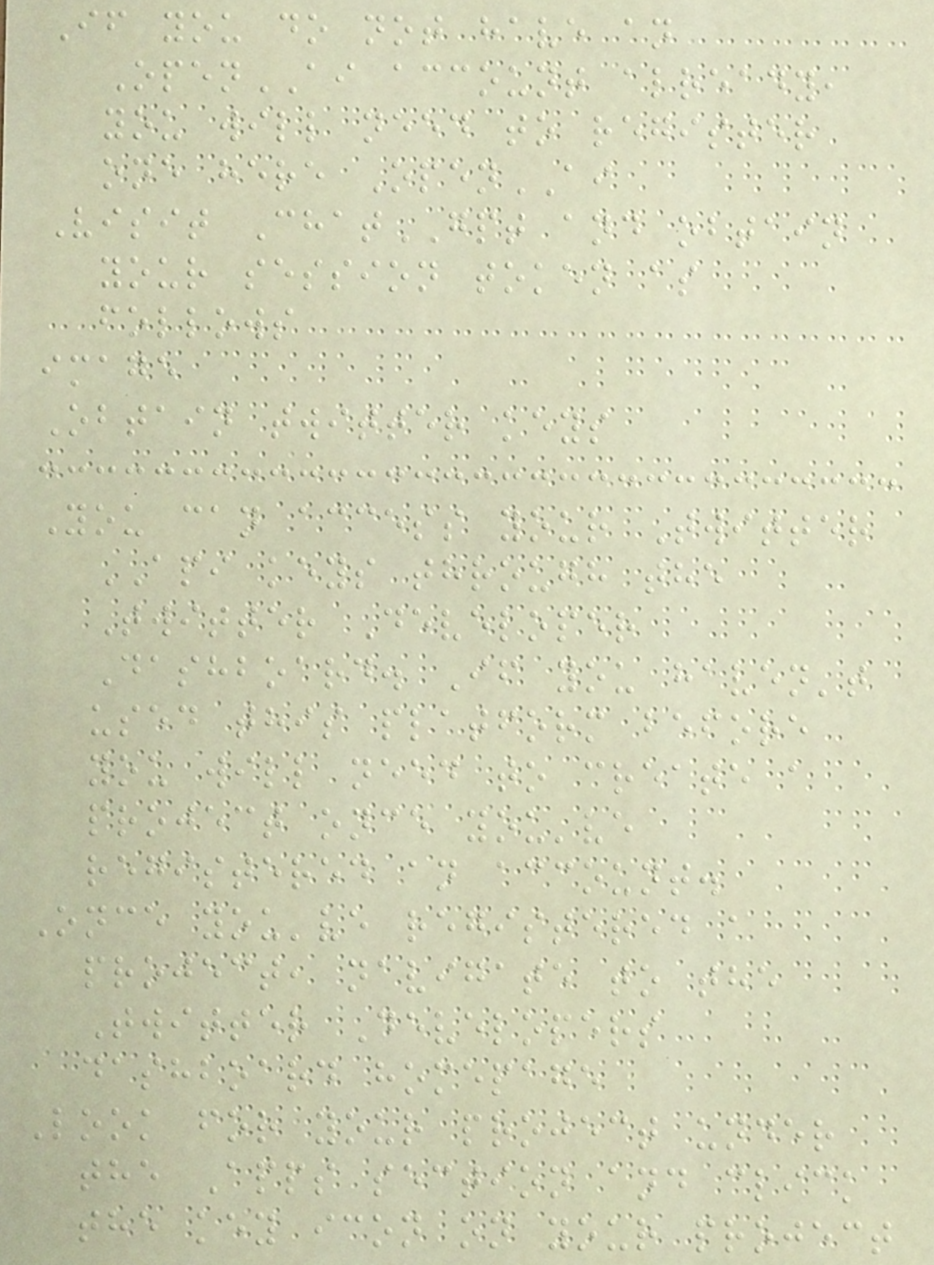If you do not have an
OpenAI account already,
you will need to register
one here OpenAI
Visit ChatGPT and obtain
your session token as
follows
image
Obtain twitter keys
You can access your Twitter
API keys through the
Twitter Developer
Dashboard. If you haven't
used this platform before
you will need to create a
project once you've
registered an account.
Once you've registered a
project, navigate to the
Twitter Developers
dashboard homepage
Look for your project under
the Apps section and click
the key icon on your project
